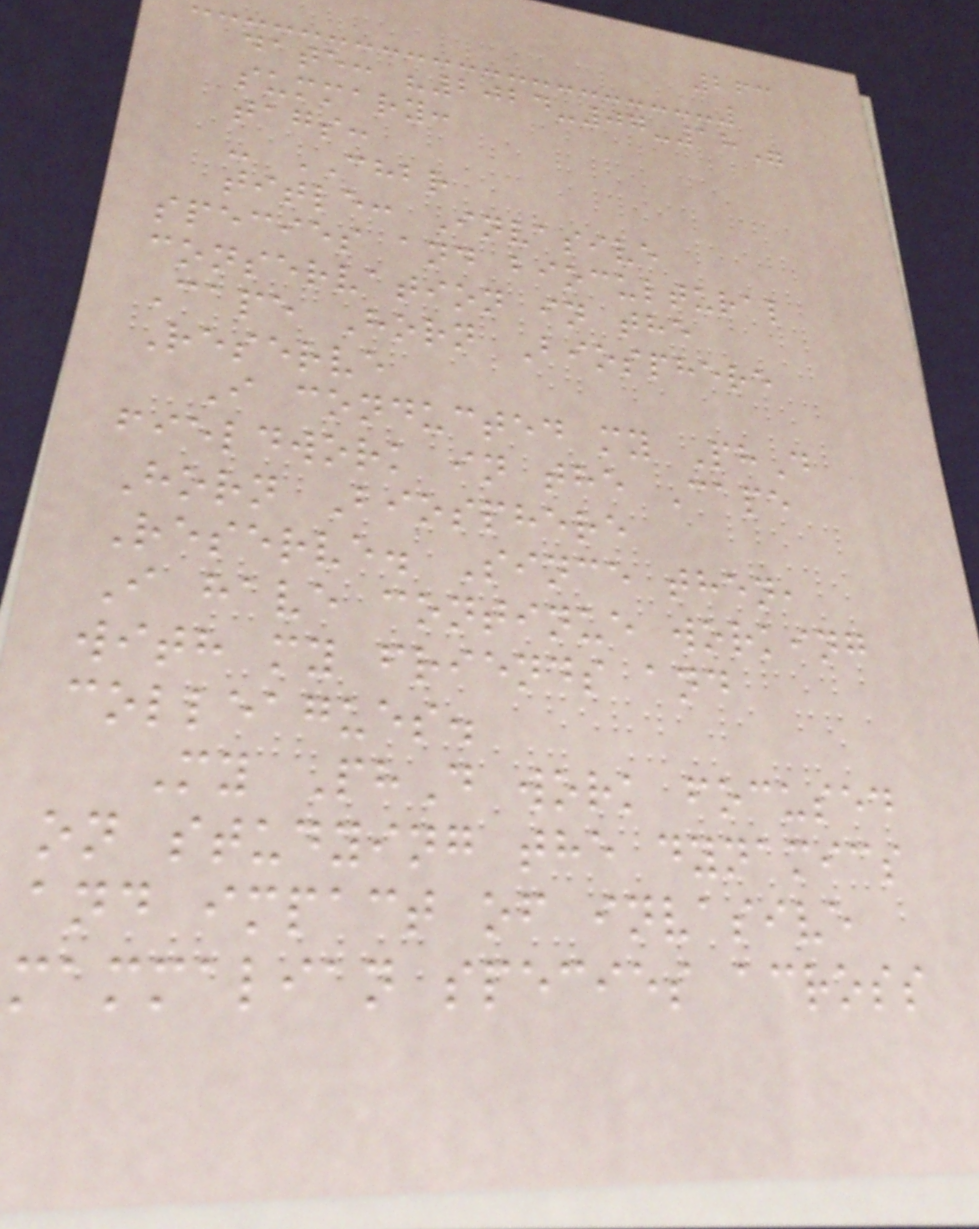263
date: "2024-07-18"
summary:
tags:
- CHBR
title: Invasive
species and biocultural
conservation in the
Cape Horn Biosphere
Reserve
I conducted my PhD
fieldwork in the Cape
Horn Biosphere
Reserve. Since then,
I have continue working
with my friends and
colleagues.
My PhD work focused
on studying the dynamics
and impact of invasive
mammalian species across
